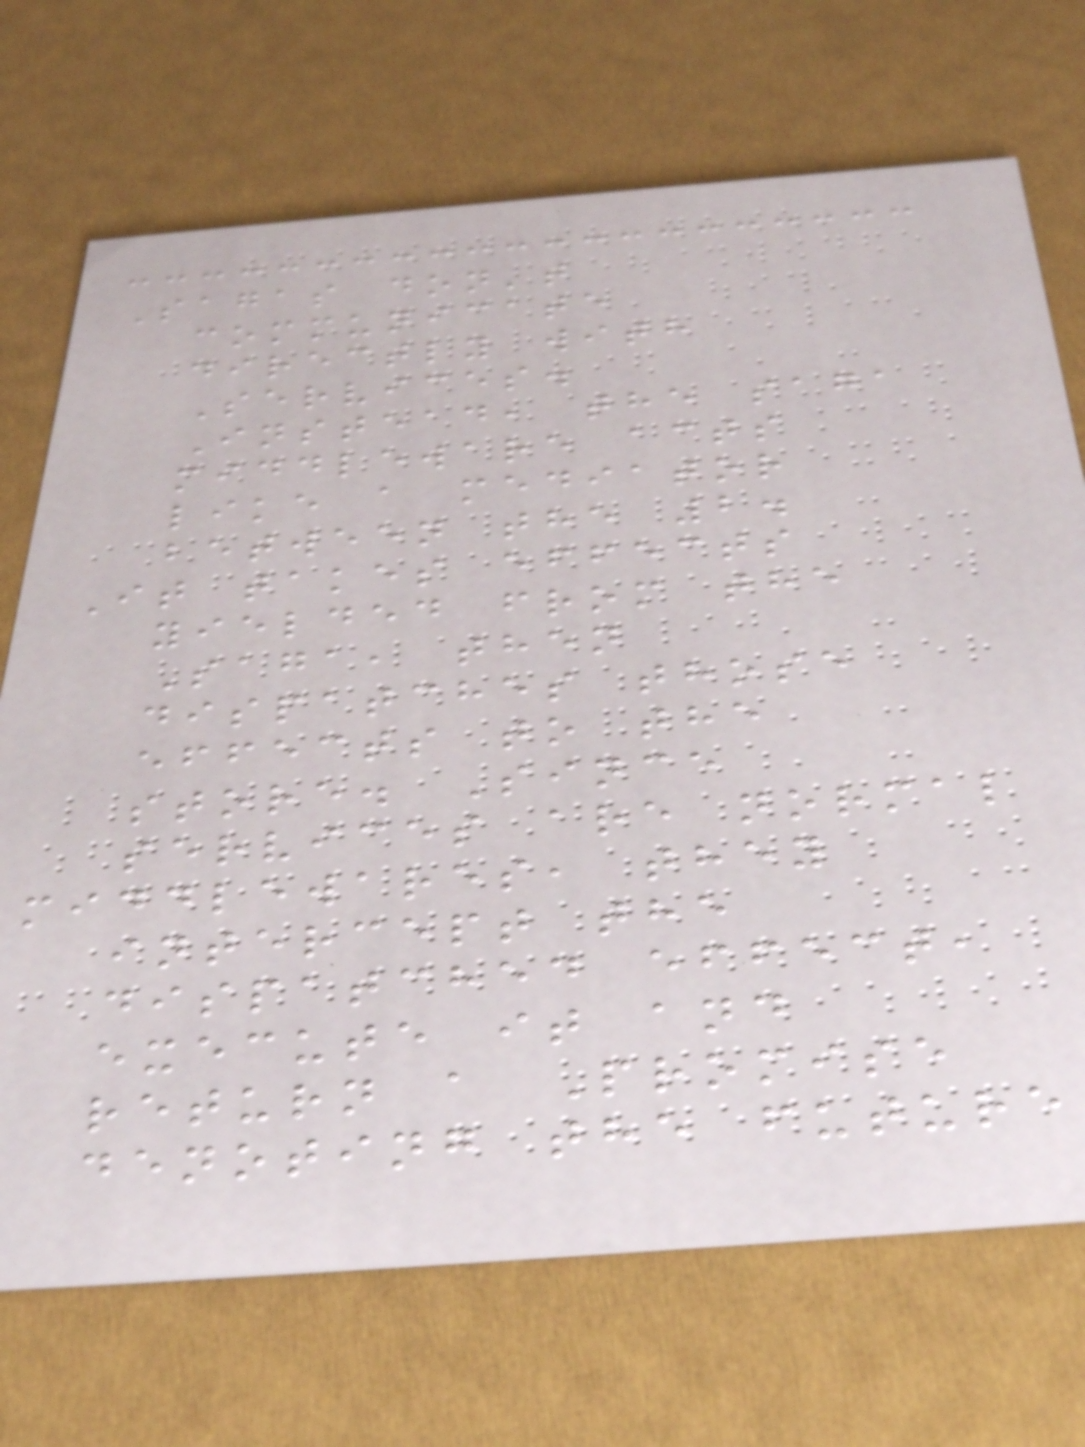Sagas don't
communicate
directly with
Services.
Instead, the saga
middleware acts
like a mediator
between the 2.
It takes effects
yielded from the
Saga, then
dispatches those
effects to the
store. Since
services are normal
middlewares, they
intercept the
dispatched effect,
execute it and
return a Promise
denoting the future
